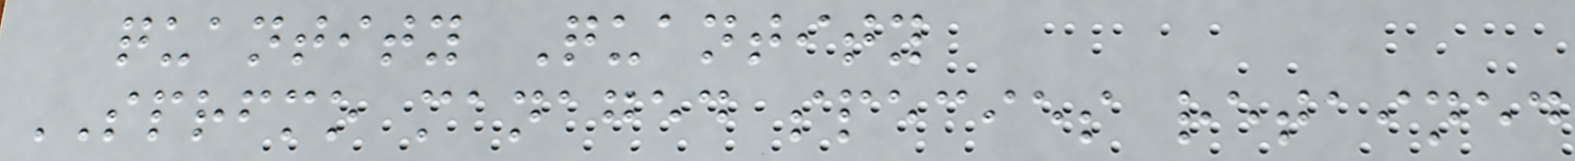quantity Quantity
SPRFMO managed species retained
